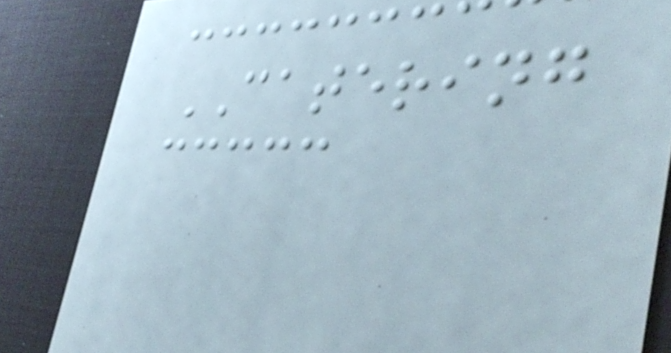CATERING
